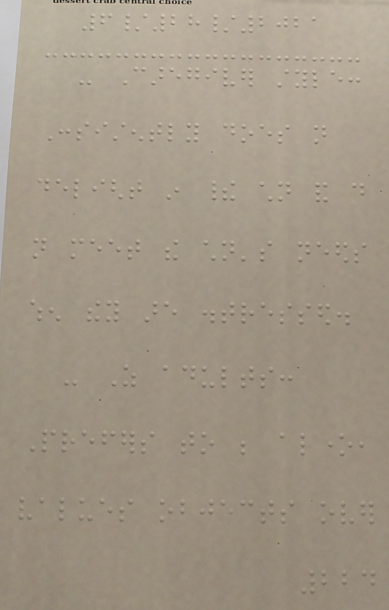6/28/2021
- Caregiver style:
Consistently does not
delight in their children and do
not meet the children's needs
when they are distressed.
- As adults:
Prefers to be alone,
values objects over
224
